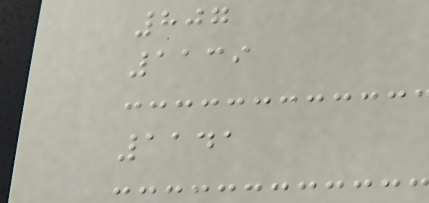807
1139
1141
